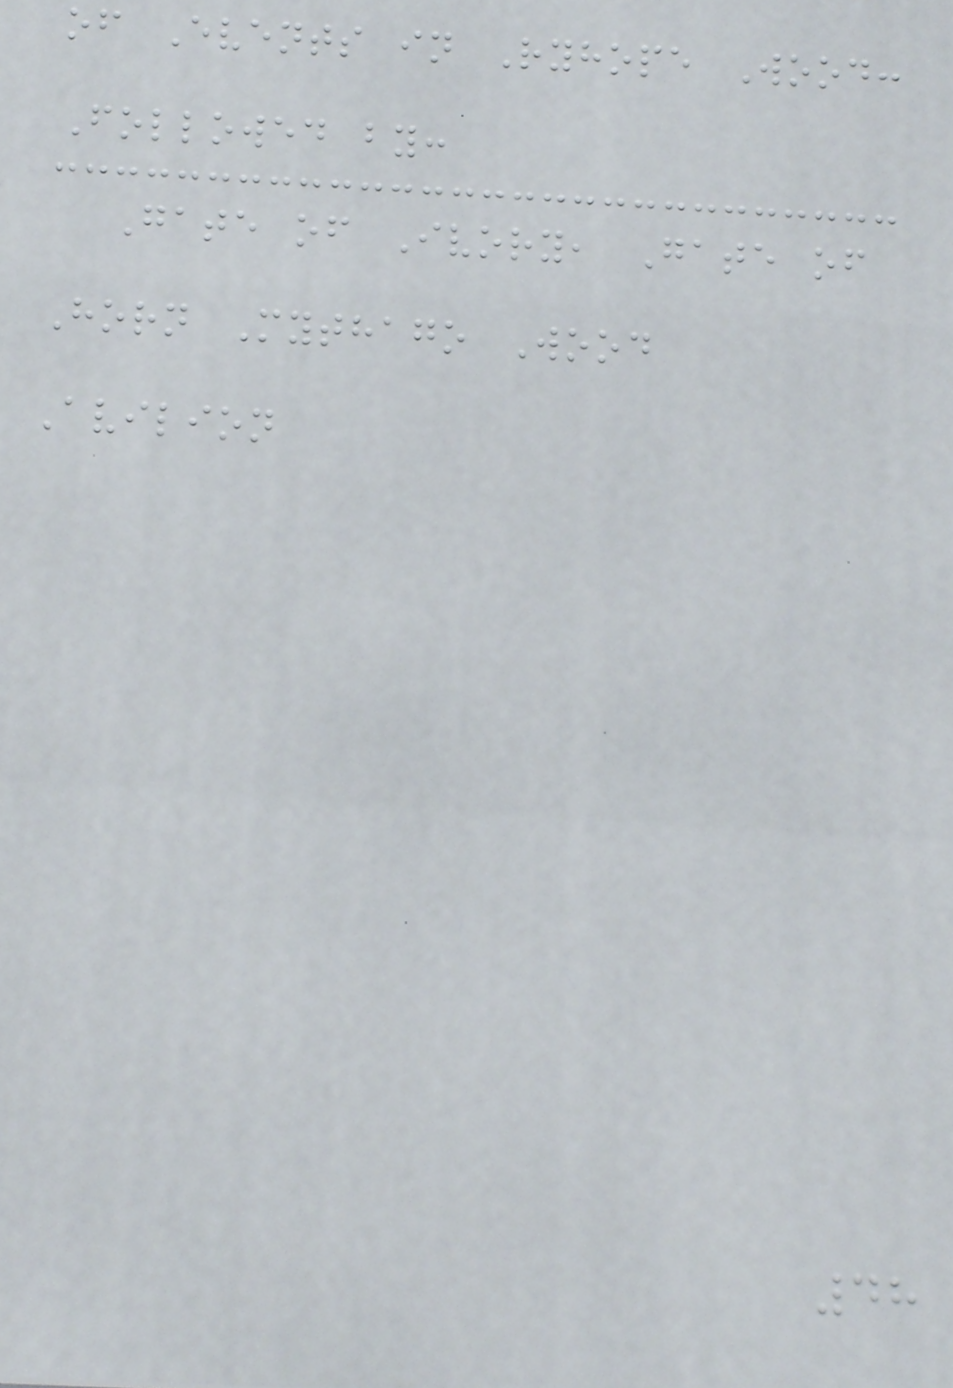of Events in Ryhope Wood:
Followed by:
Gate of Ivory, Gate of
Horn Mythago Wood
Avilion
48
